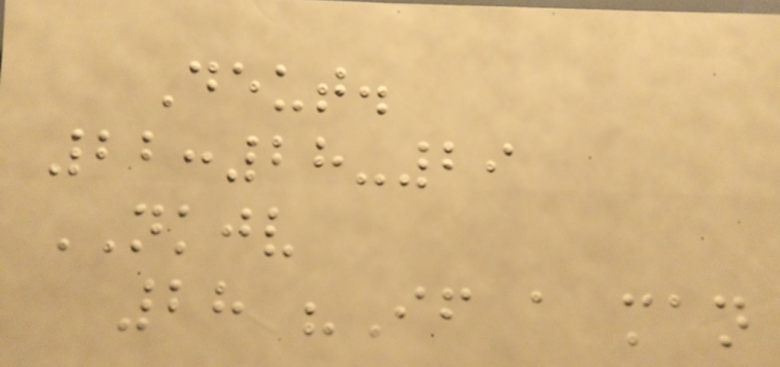Deut.
22:28-29
NKJV
28 "If a man
